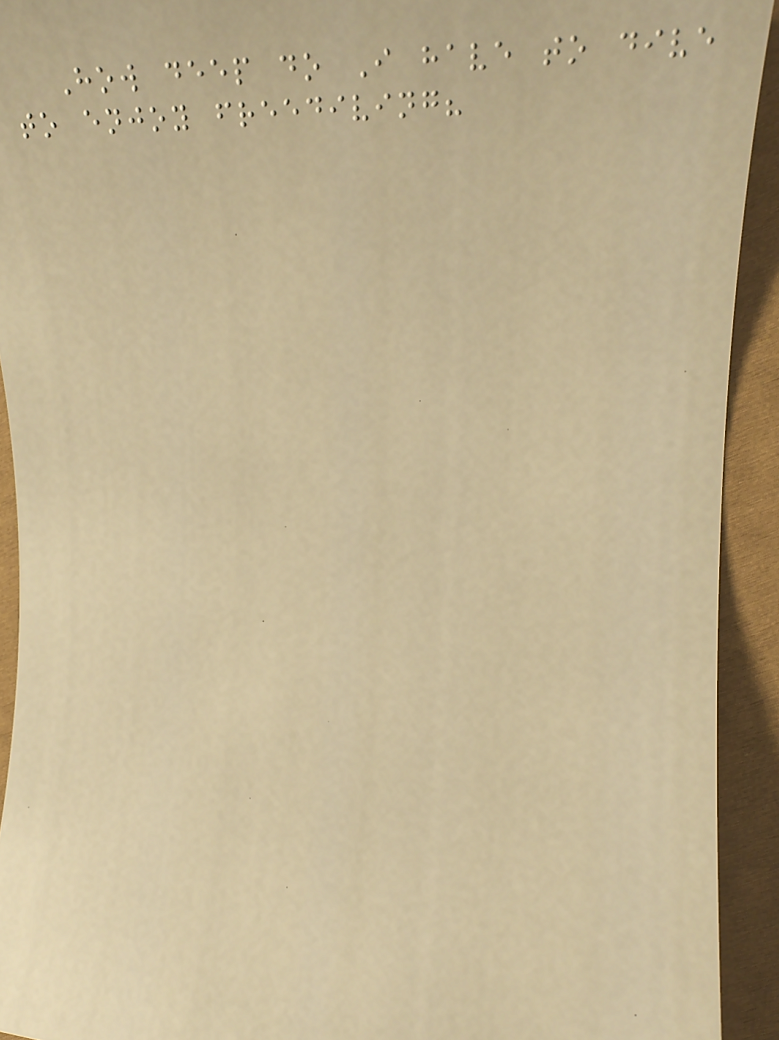How deep do I have to dive
to enjoy freediving?
